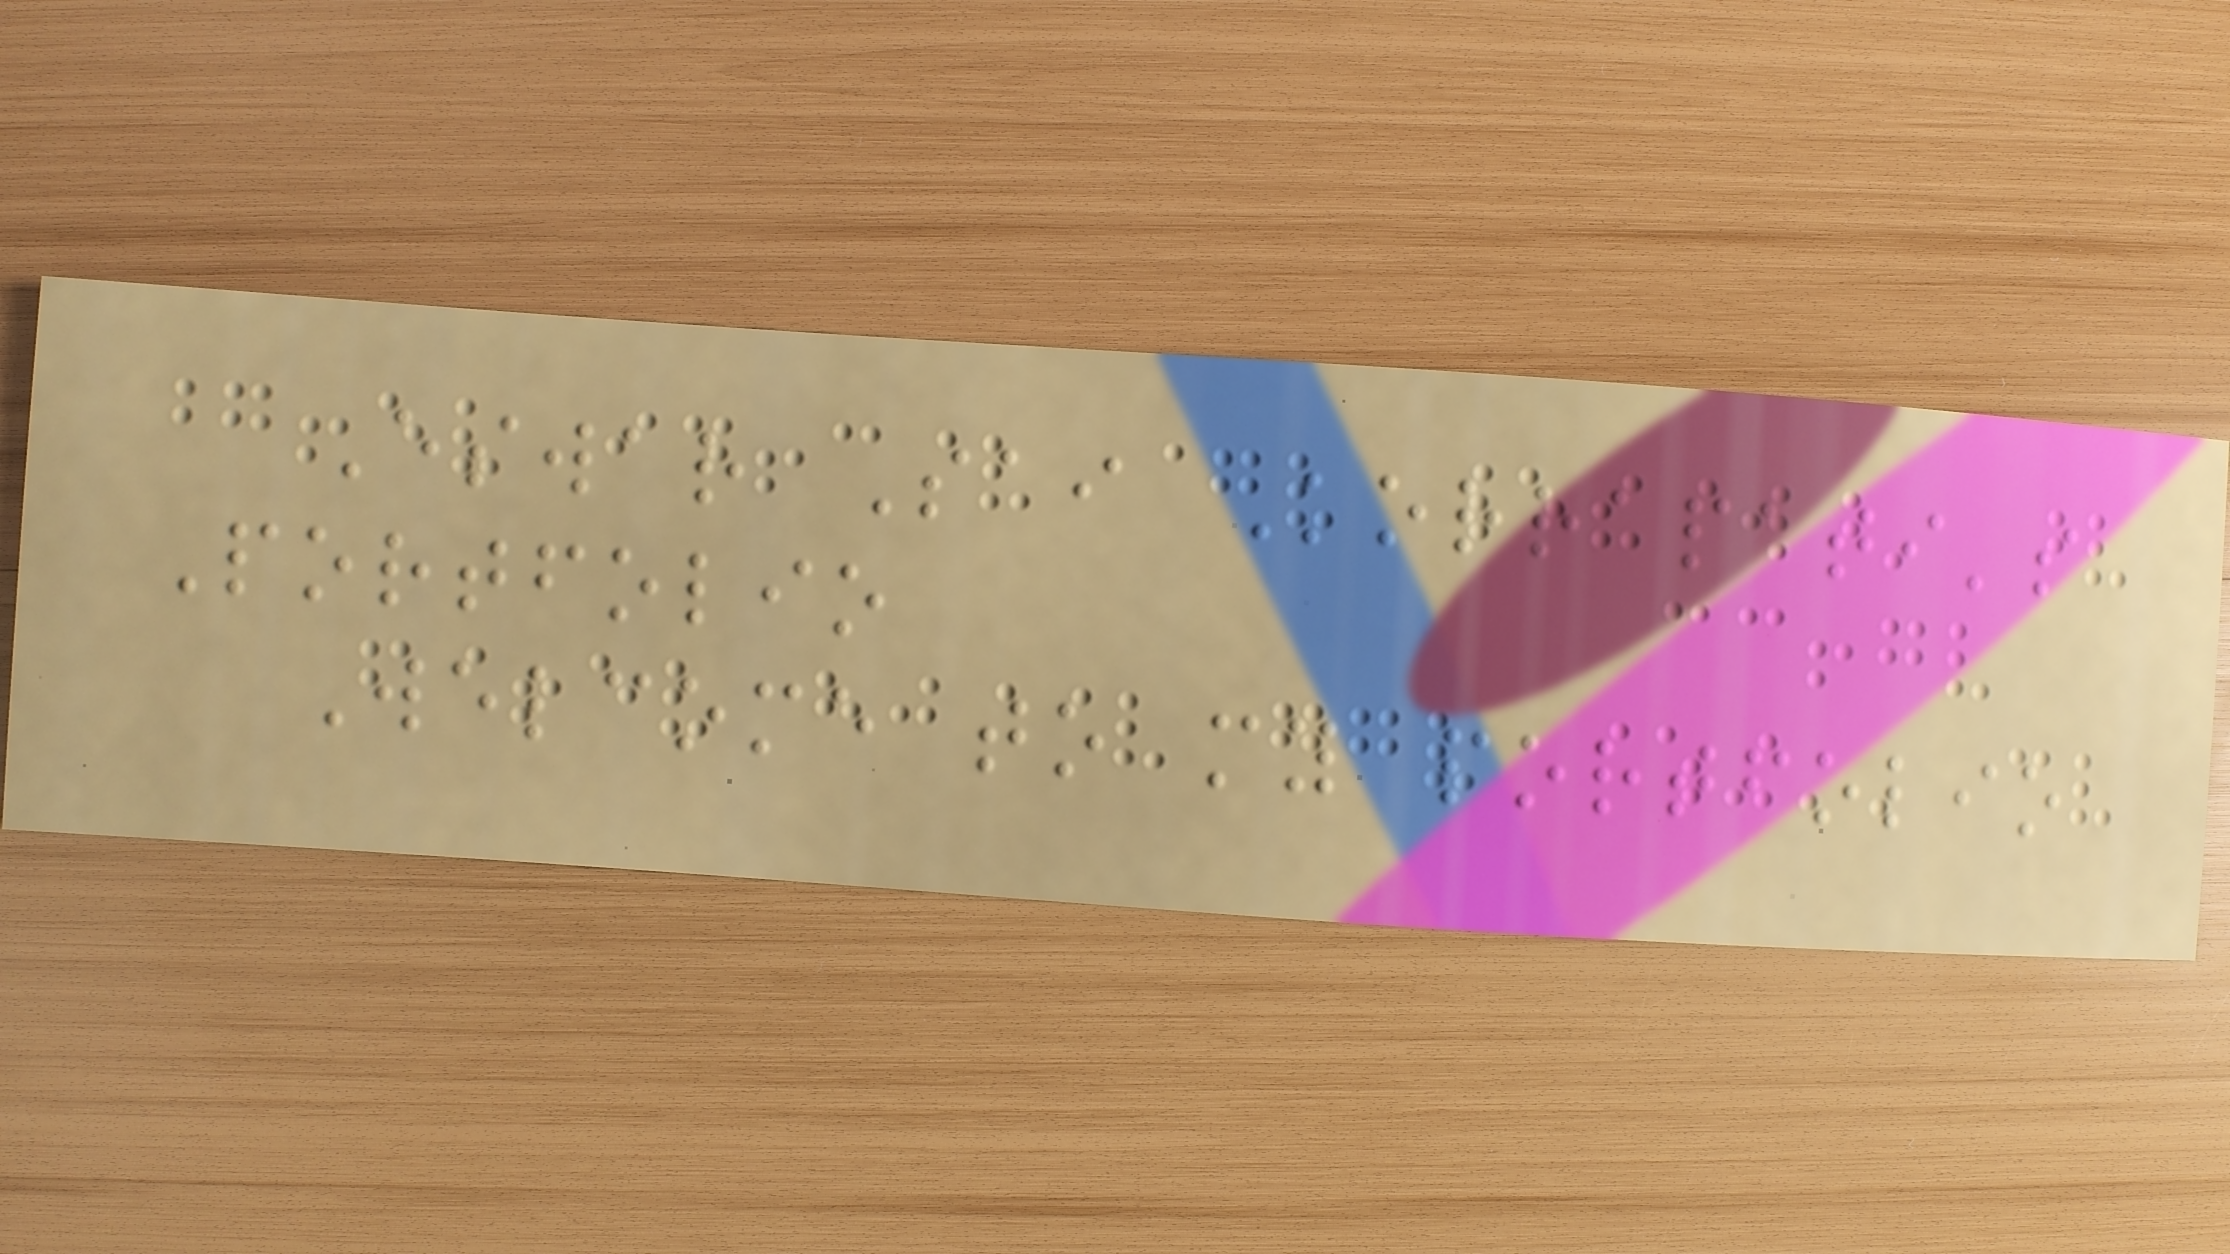Eswar Sai Korrapati's
Portfolio
Welcome to my portfolio
